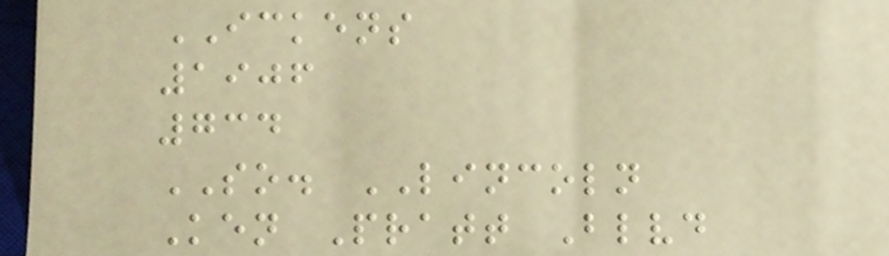ICKENS
1906
734
SO. LINCOLN
Ken Pratt Blvd
